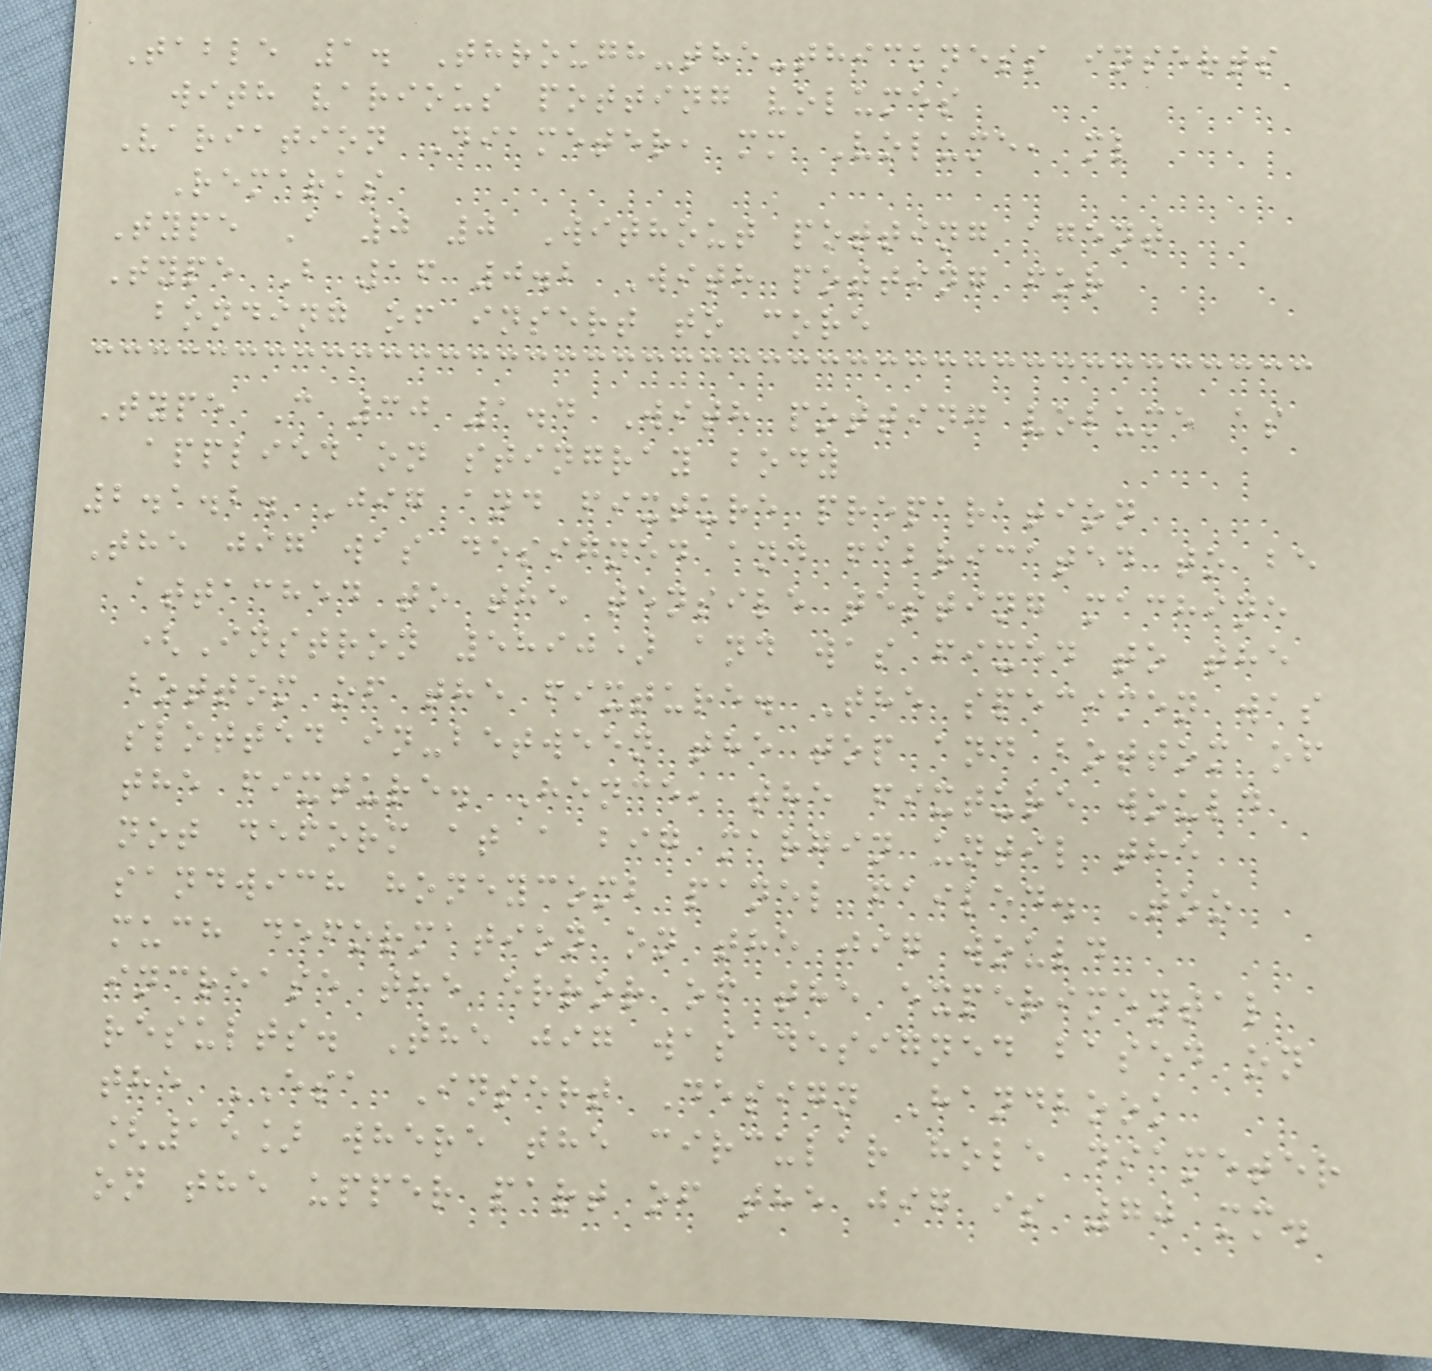Table 1. Through-the-thickness inserts
with various potting volumes
Variation Diameter, mm Volume, ml
Remarks
Type A 0 0 Without potting agent
Type B 16 0.2 With potting for
bonding of insert to core
Type C 30 1.4 With potting volume as
applied on stingray body
2.1.2. Jig and fixture preparation
The jig was designed and fabricated to be
attached to the tensile testing machine
(Instron 5890) and was fixed to the
bottom of the fixture. The specimen was
slotted in-between the top and bottom of
the fixture. Hence, the fixture would
not deform at a big margin until the
sandwich honeycomb panel failed. Too
much deformation on the jig would
increase the error of the experimental
results. The jig was designed based on
the ESA Insert Design Handbook
[15] where the circular hole diameter
on the upper part of the jig is 70 mm.
